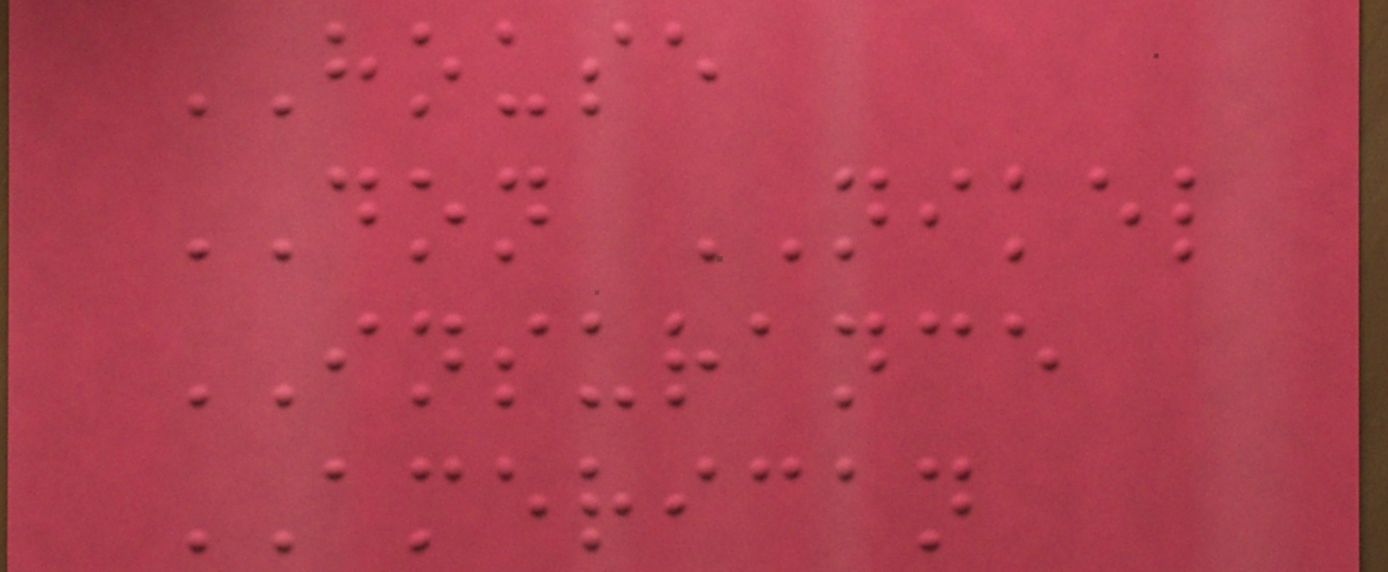HOUSE
DON NIKEL
INSURANCE
AMERICAN
